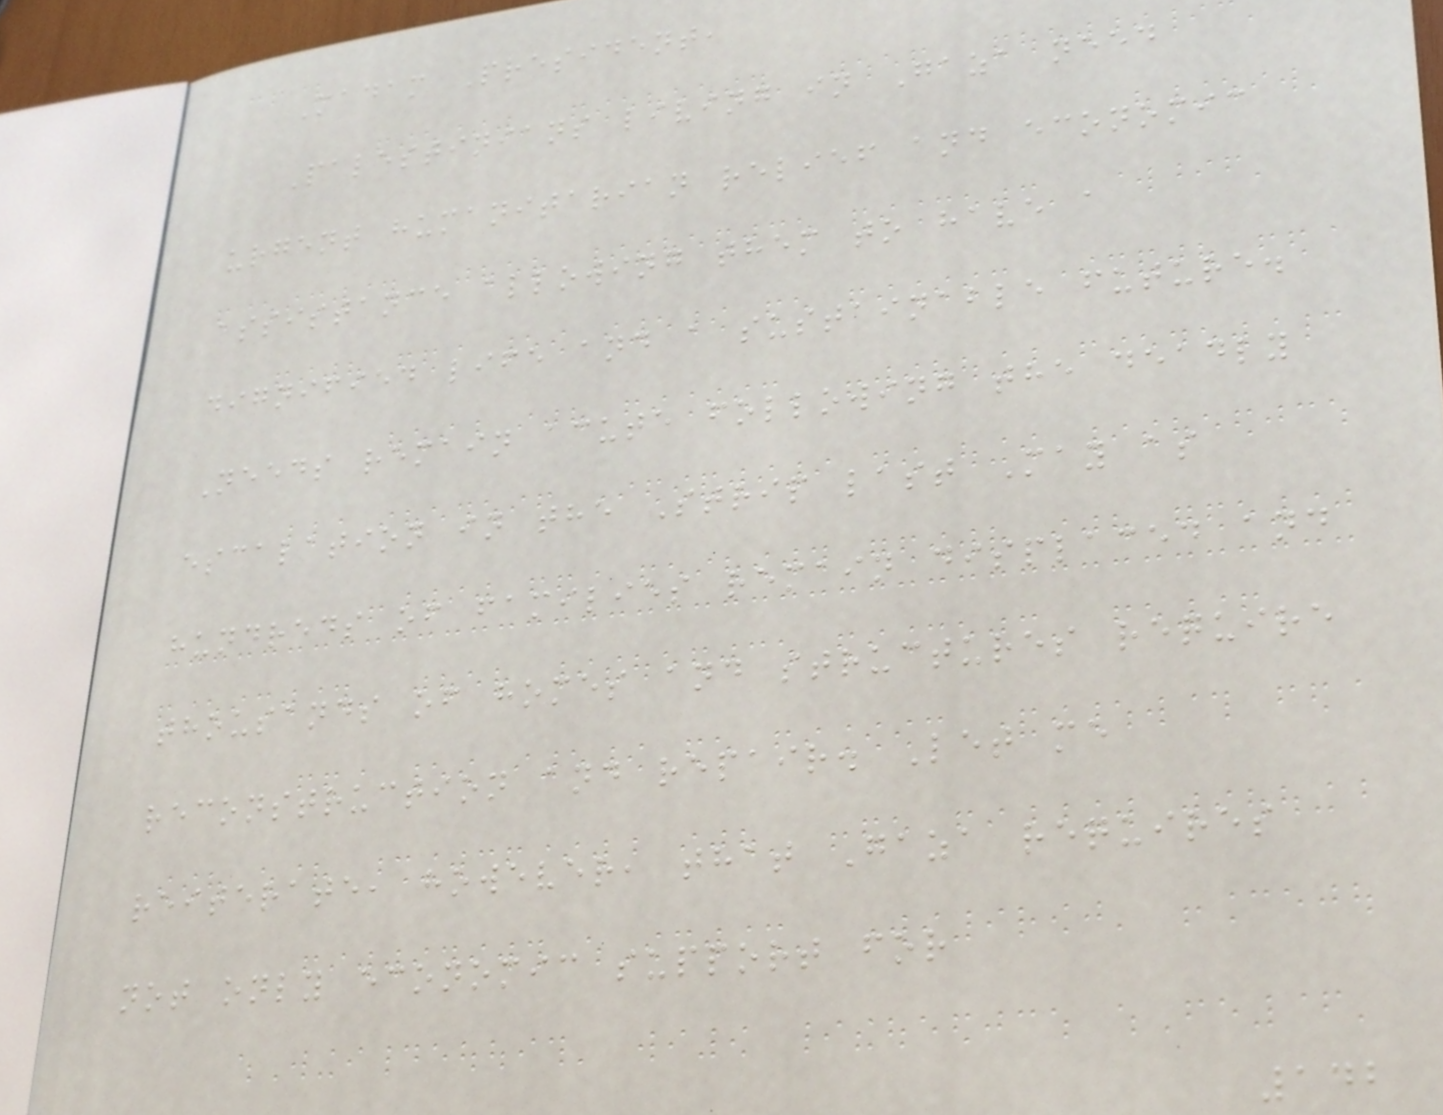Madam President,
Palestinians living in Gaza need
urgent humanitarian relief and economic
assistance allowing them to have a
dignified life and a sustainable future.
Needs remain acute following the deadly
escalation in the Strip last May as
hundreds of families remain displaced and
thousands of homes and structures require
reconstruction and repair. Let me
reiterate, however, that Gaza requires
not only economic support for
142
